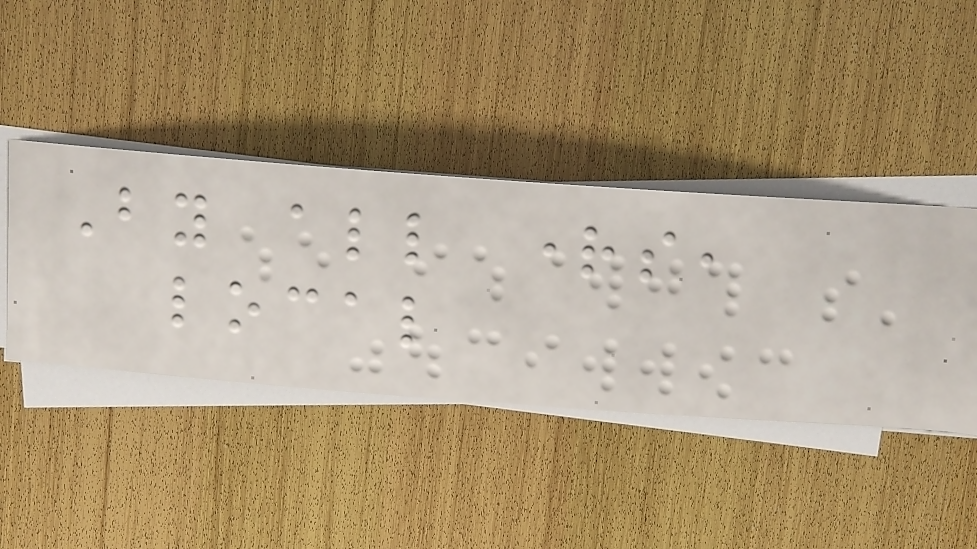By all rights,
local
